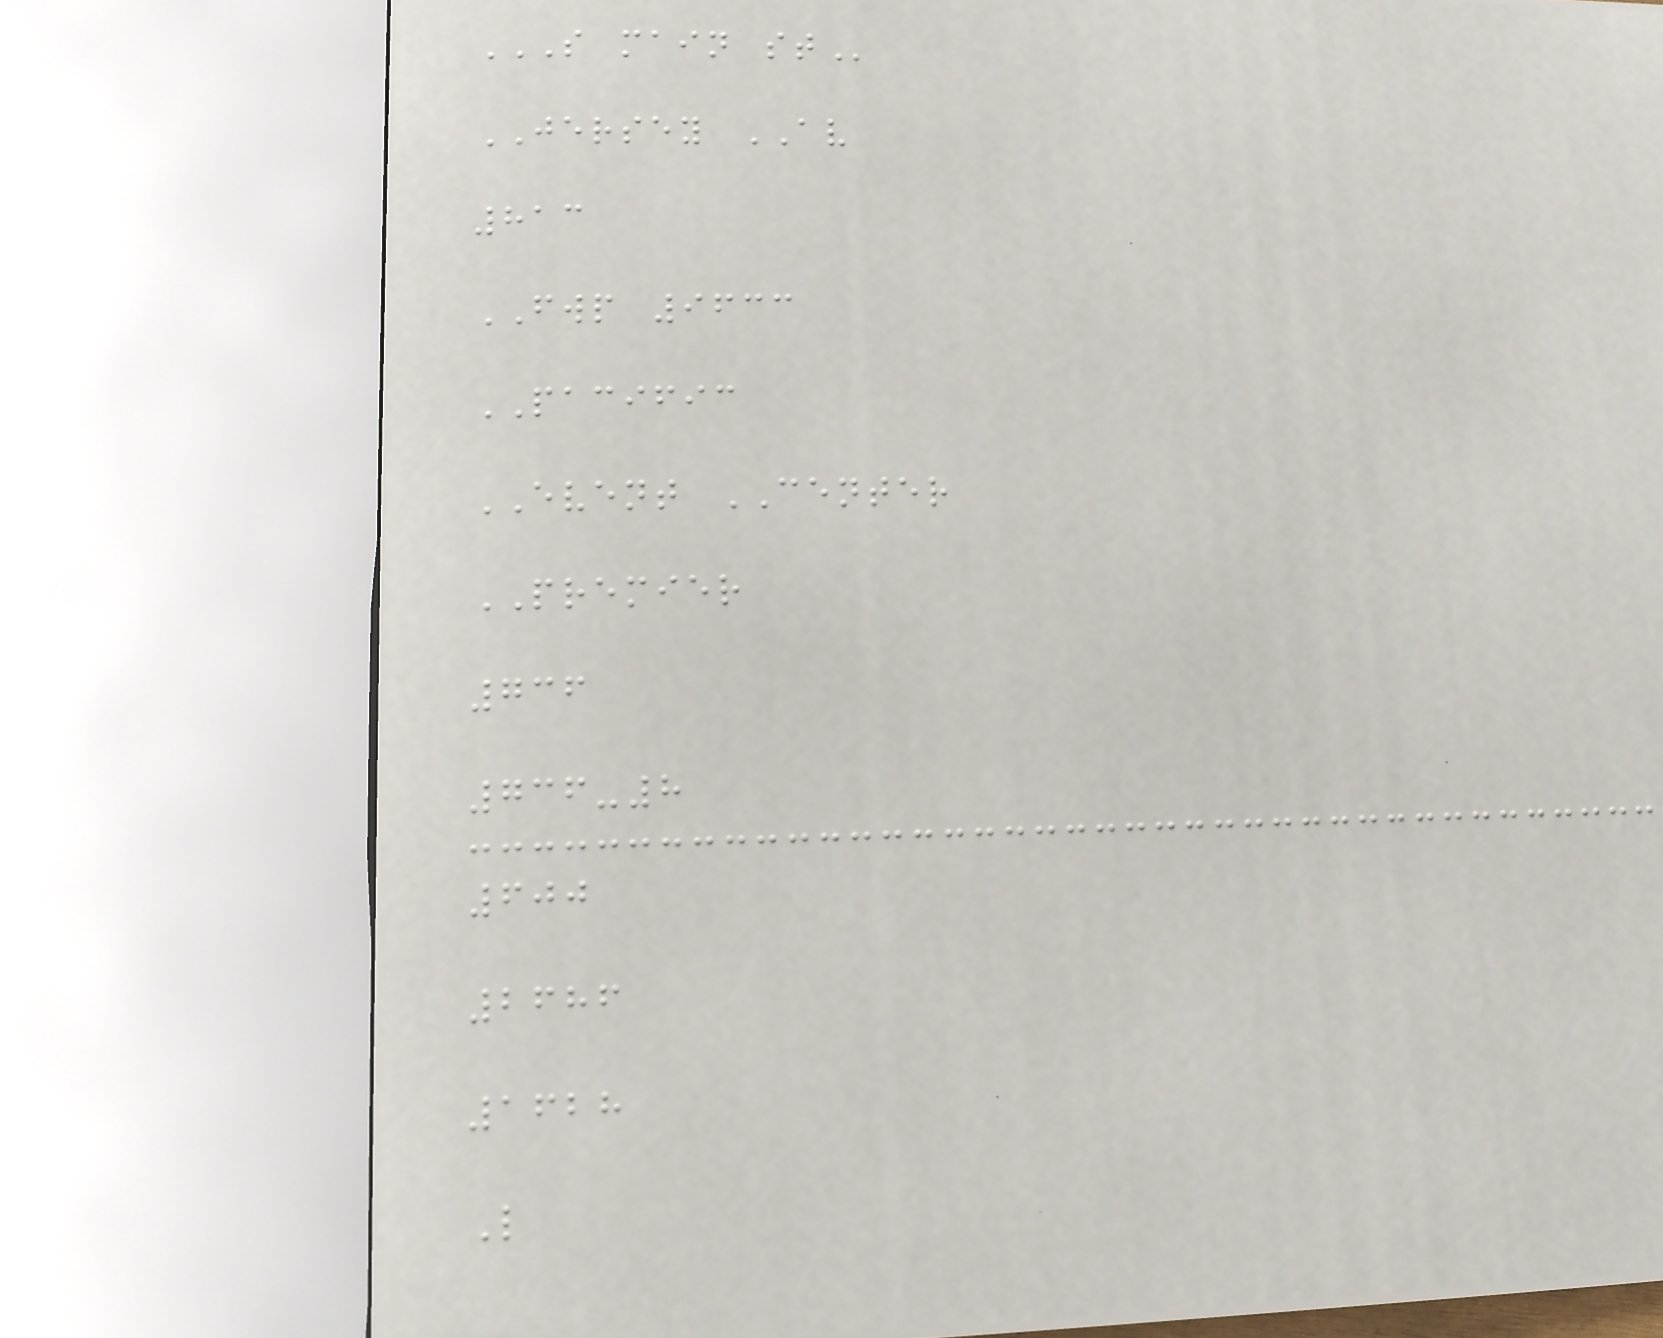S MAIN ST
JERSEY AV
813
FWP 9633
PACIFIC
EVENT CENTER
PREMIER
736
736-8
600
2686
1628
L
